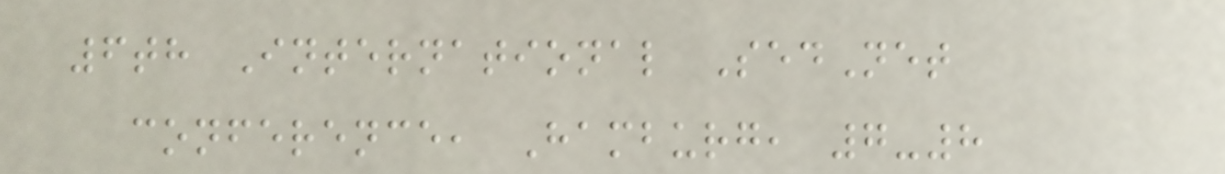6th International SedNet
conference, Hamburg, 7-8
